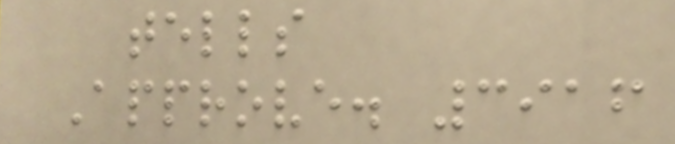tells
Approve. 3916
